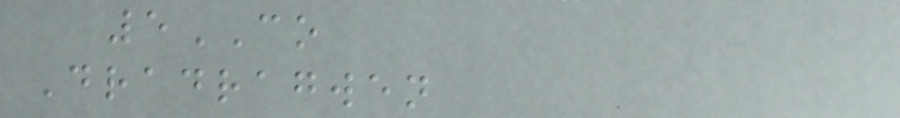5CO
Dradragwen
